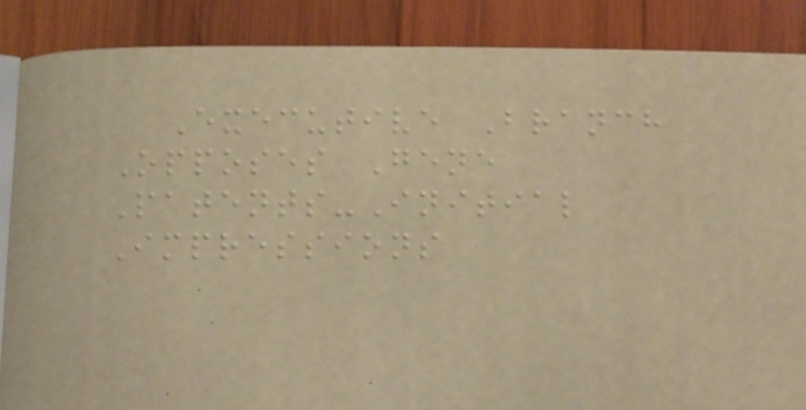Executive Branch
Opposes Gene
Patents-Initial
Impressions
